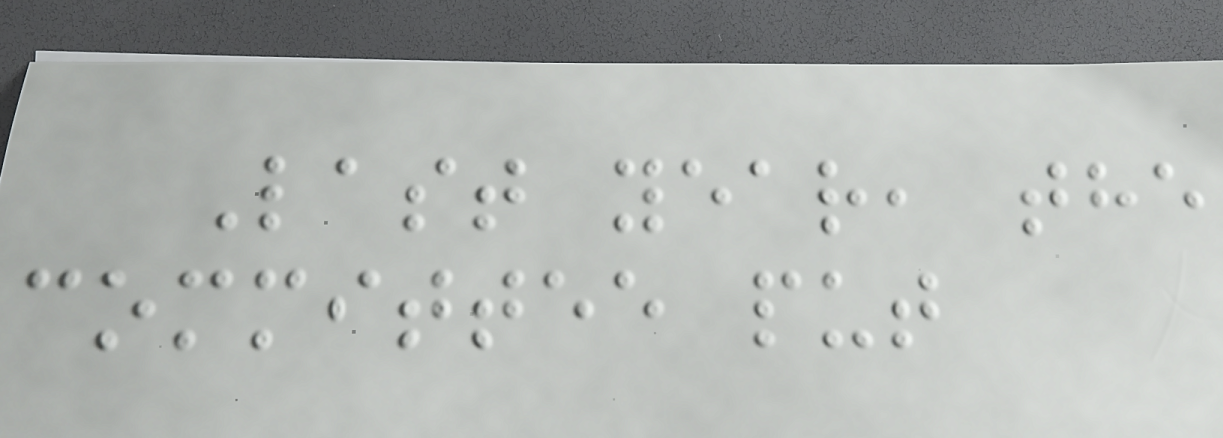Last year, the
committee put
